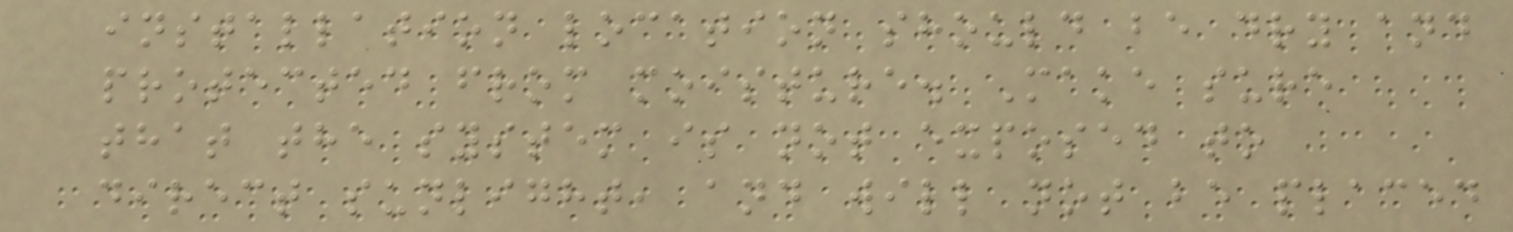installation location should be dry and
protected from moisture. Make sure
that the system is not exposed to
direct sunlight, and will not be placed
